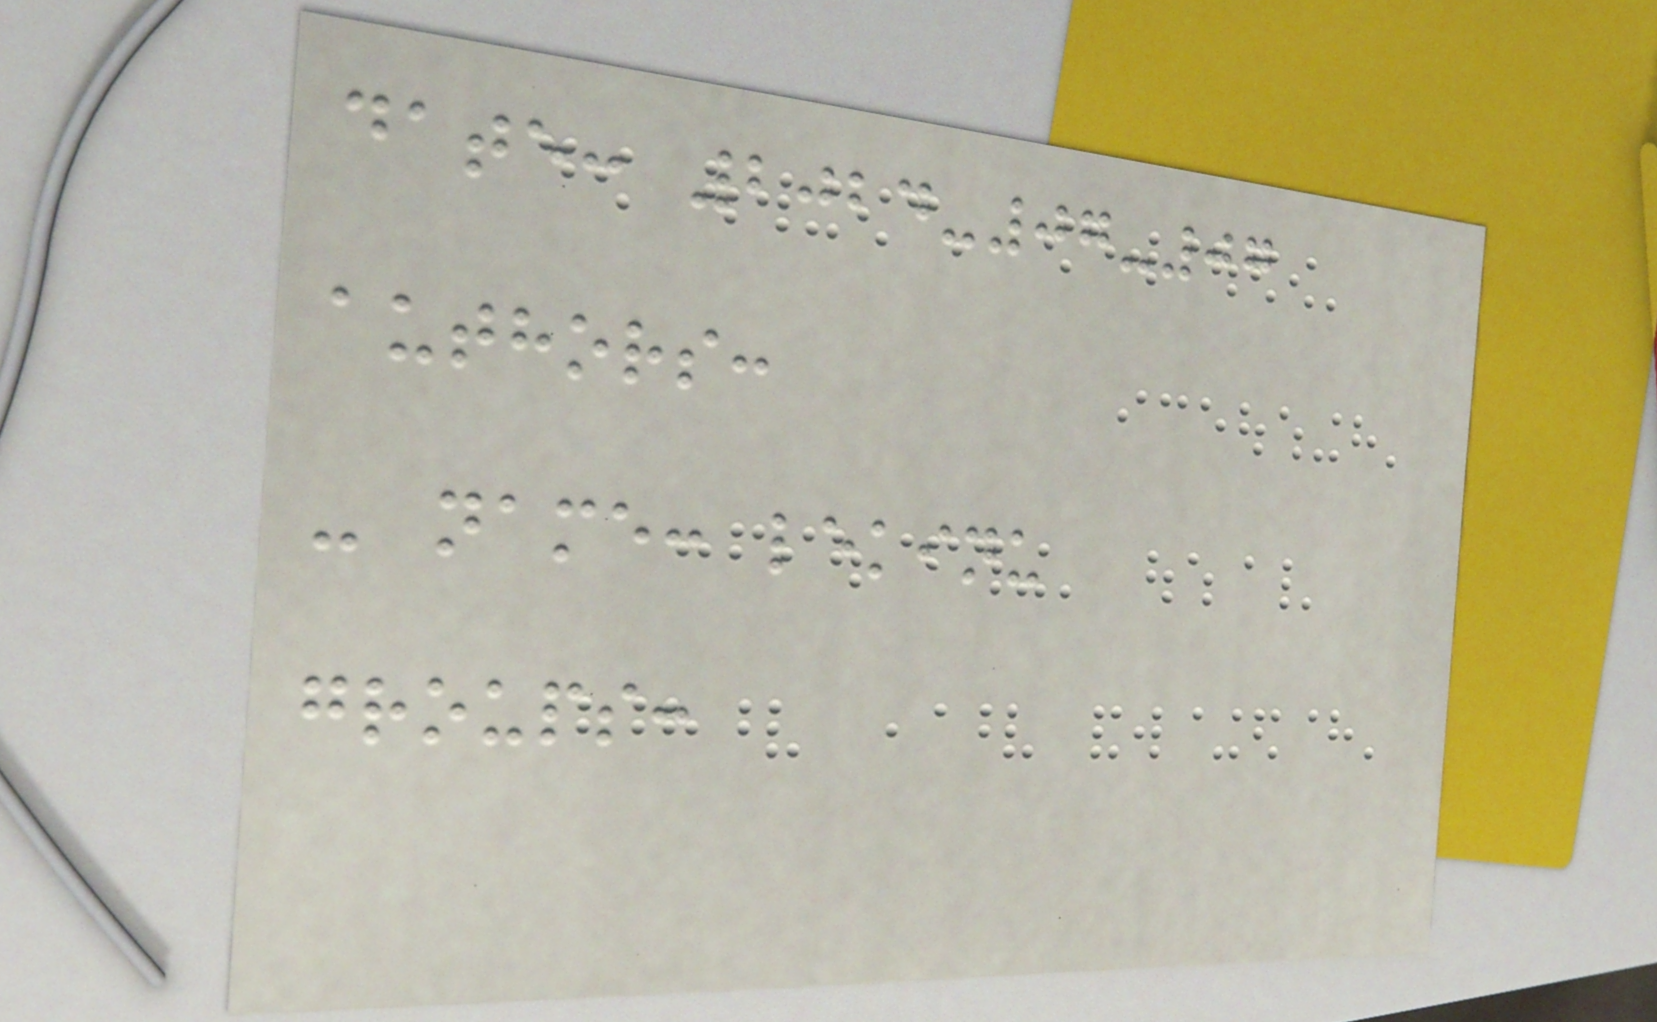date: 2024-07-07
authors:
- name: lekinu
groups:
